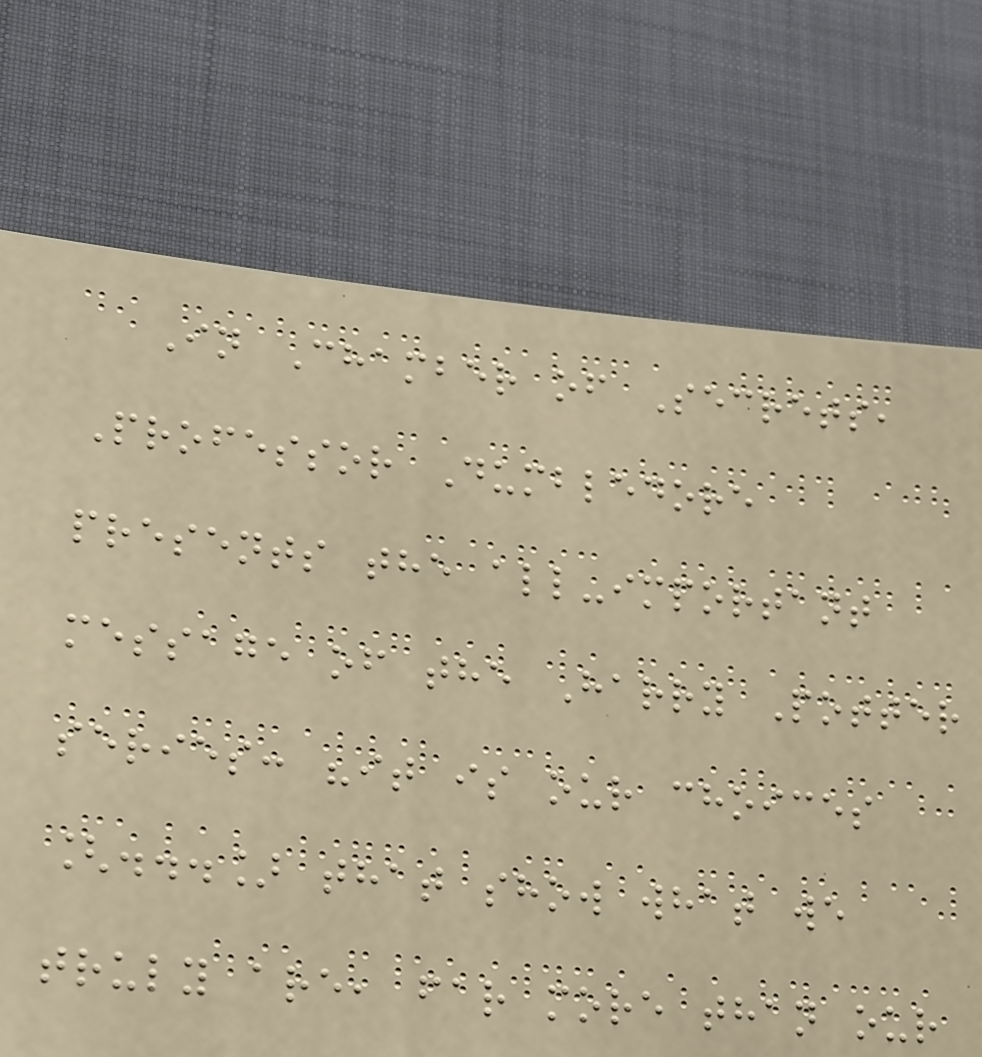In Chamber of Secrets,
Professor Dumbledore
presents the all-important
message of the Harry Potter
series: "it is our choices
[...] that show what we
truly are, far more than our
